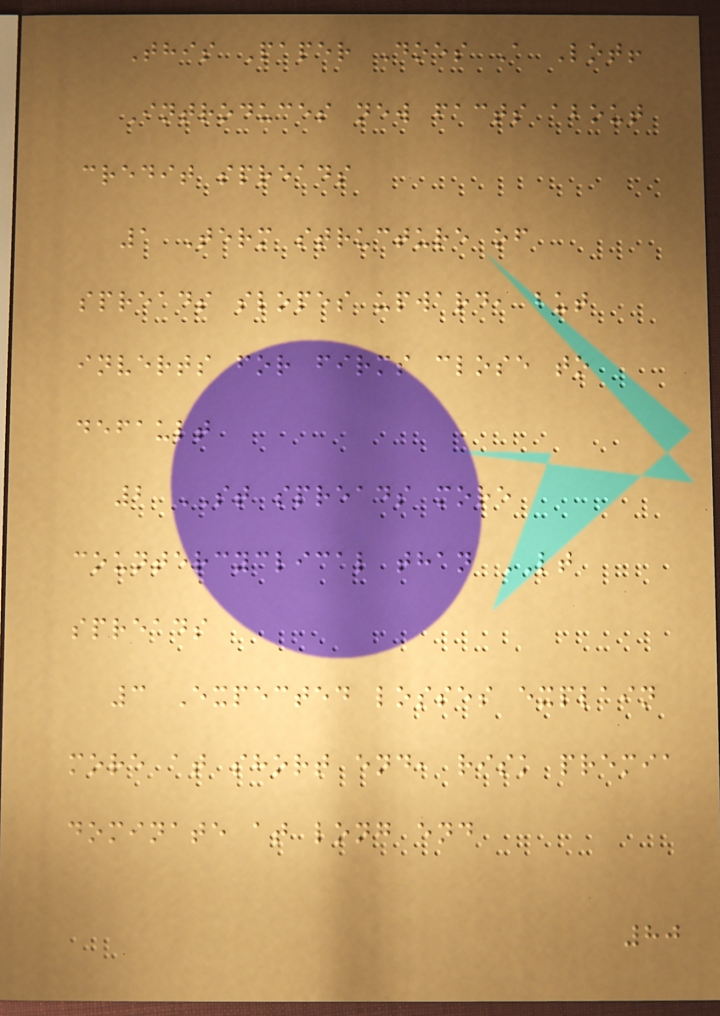This Paper Does A Lot!
Introduces new facts about
credit spreads
1 Term structure of
spreads slopes upward, but
inverts for firms close to
default
2 ST spreads more
countercyclical than LT
spreads
3 Expected losses explain
more at short end, risk premia
dominate at long end
80
